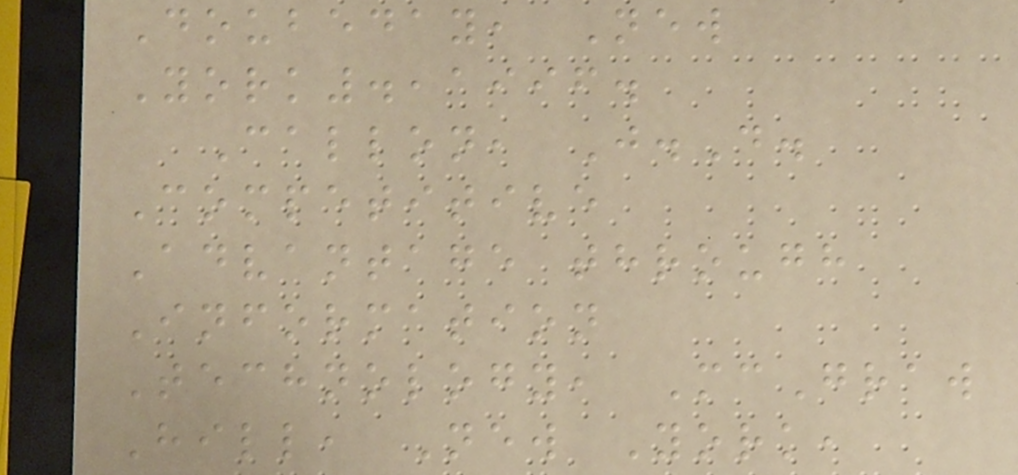Doubeday, New
York.,1996.
Callon, J.D.
Competitive
Advantage through
Information
Technology, McGraw
Hill, New York,
